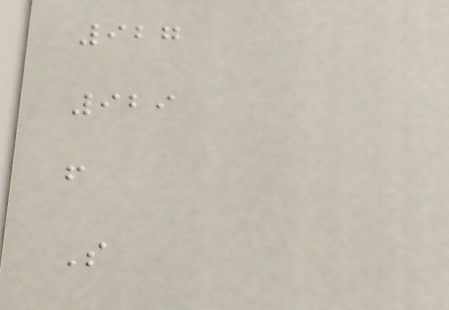927
929
f
S
